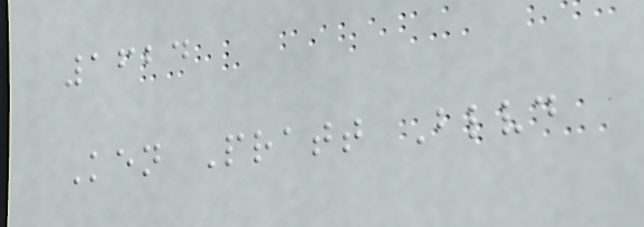1624
Ken Pratt Blvd
